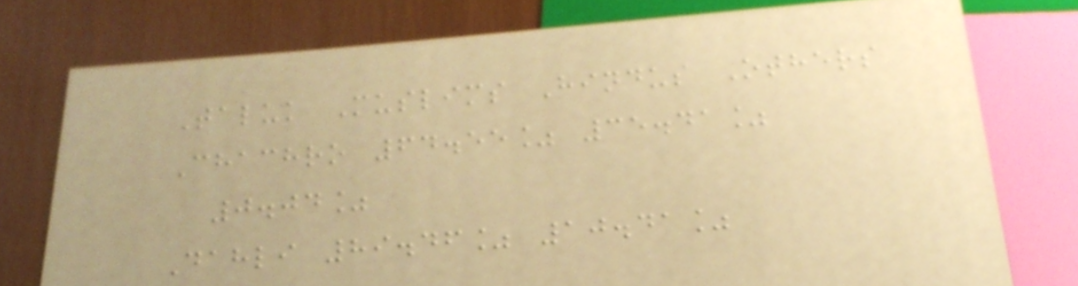Taluk Muslims Hindus Others
Chachro 64.55% 35.41%
0.04%
Dahli 89.46% 10.41%
